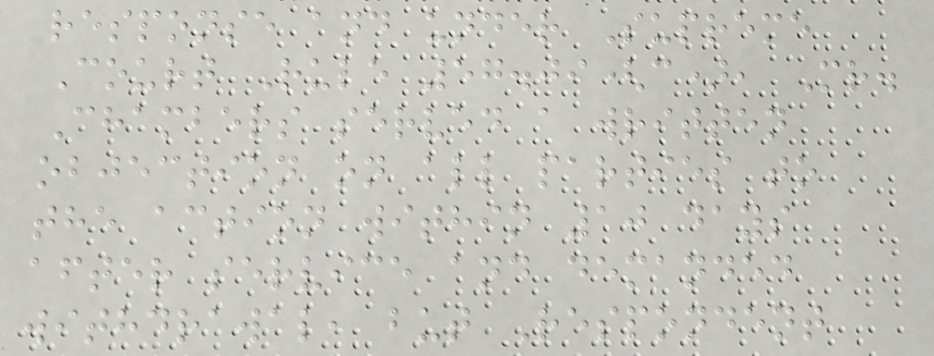response and under Supreme
Court Rule 57.09(c), Mr.
Chambers served a written
objection on all parties to
the action within 10 days
after service and demanded
withdrawal, but Respondent
